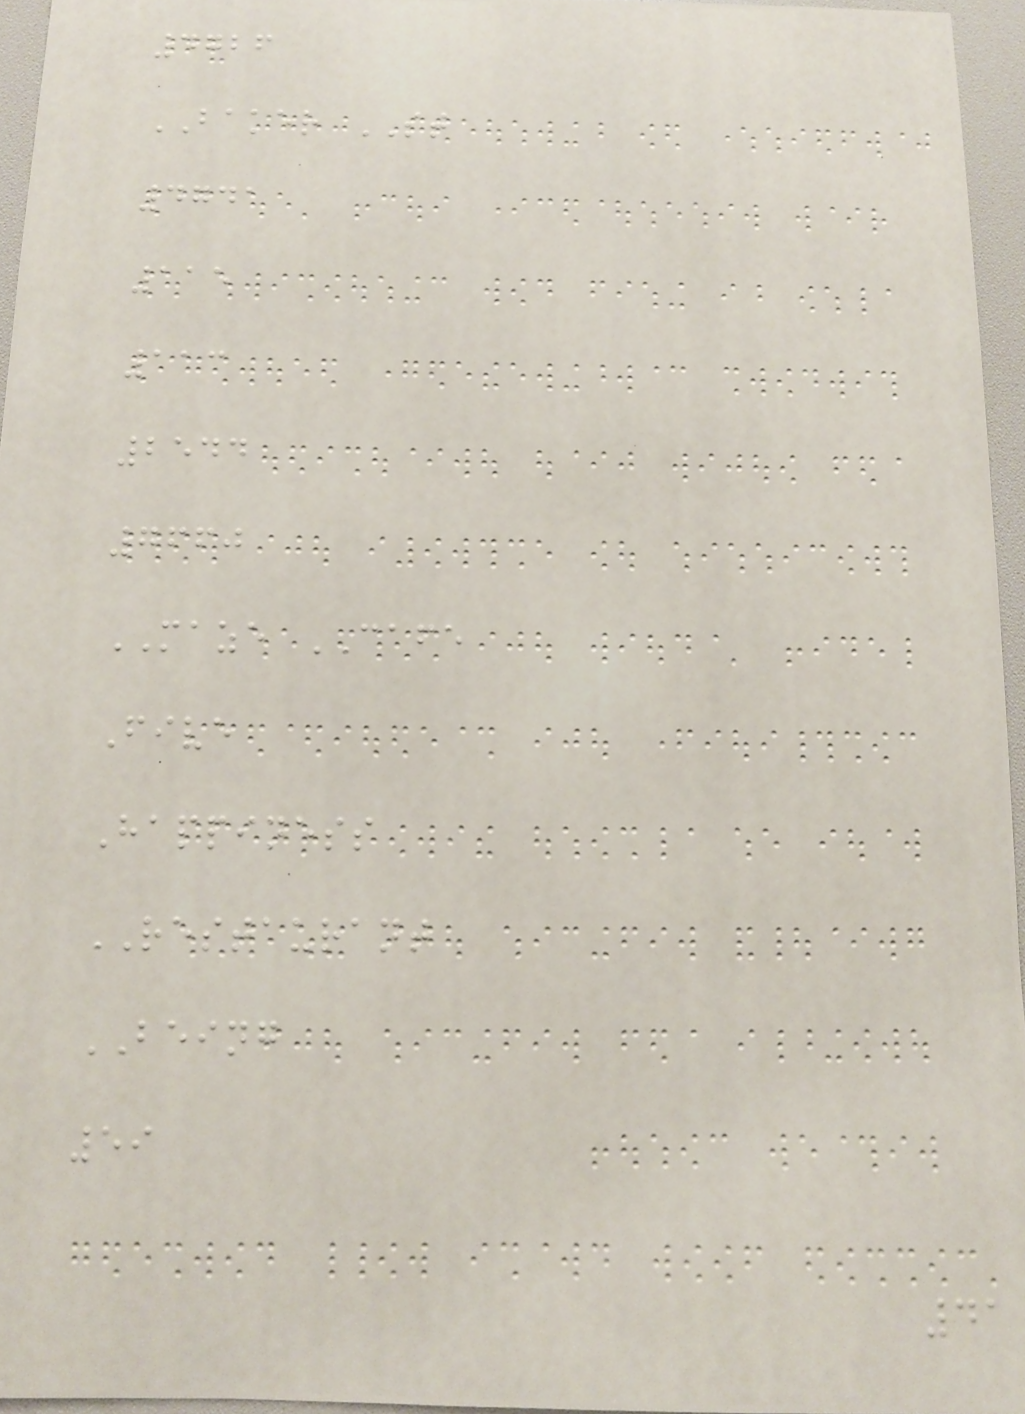4726
BAKER ST
4741
115
113
2544
7660
MAZE CAFE
Five
Happiness
RESTAURANT
BEING
59
41
